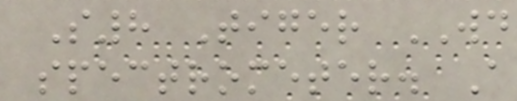S8 Tiger WD
spectrometer. A
